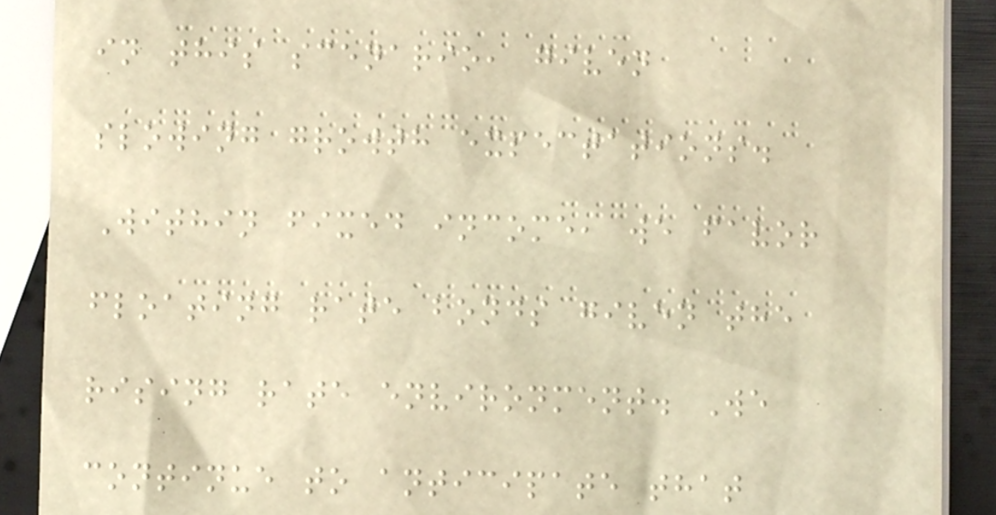in this scenario, given
slowing growth expectations.
Within fixed income, we favor
floating rate bonds given the
rising rate environment. We
continue to anticipate that
